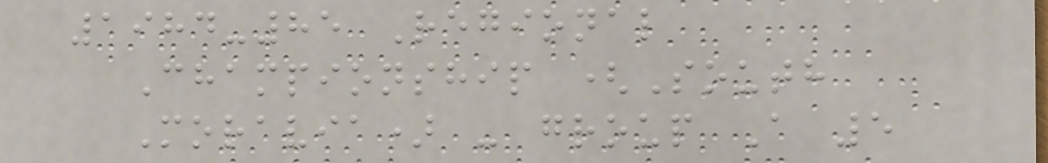1984-85 Regional
Championship (South
Moravia) - group A 5
